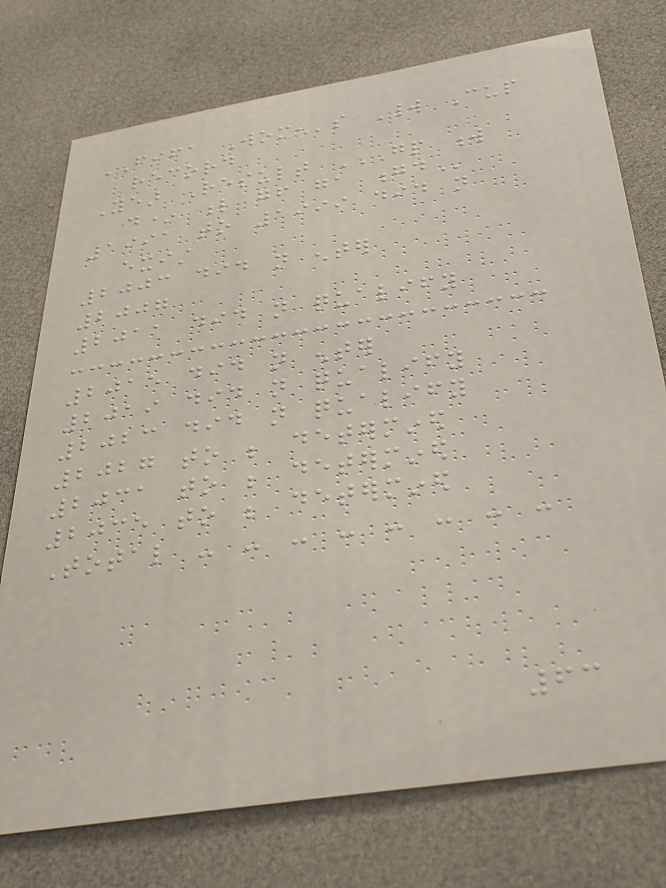FIFA Women's World Cup
record
Year Result GP W
D* L GF GA GD
1991 to 1999 did not
exist
2003 did not enter
2007
2011 did not qualify
2015 did not enter
2019 did not qualify
2023 did not qualify
2027 to be determined
2031 to be determined
2035 to be determined
Total - - - - - - - -
63
